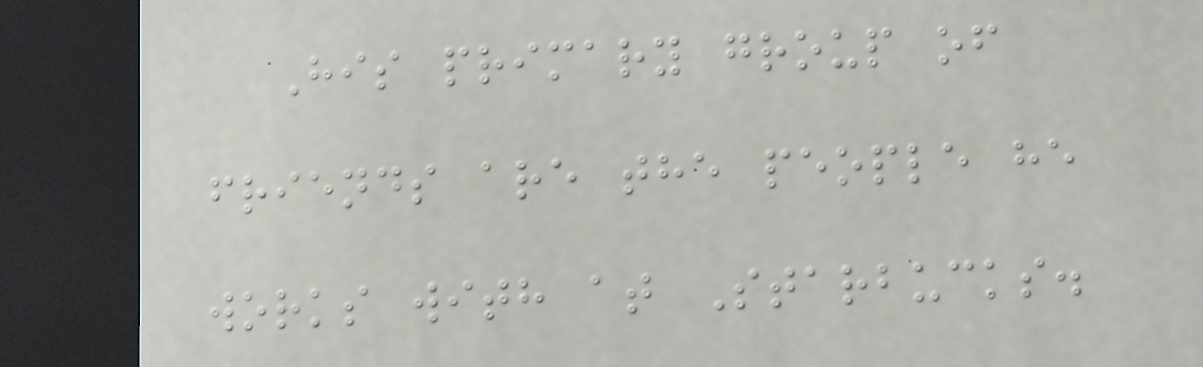His primary group of
friends are the people he
works with at Starbucks.
